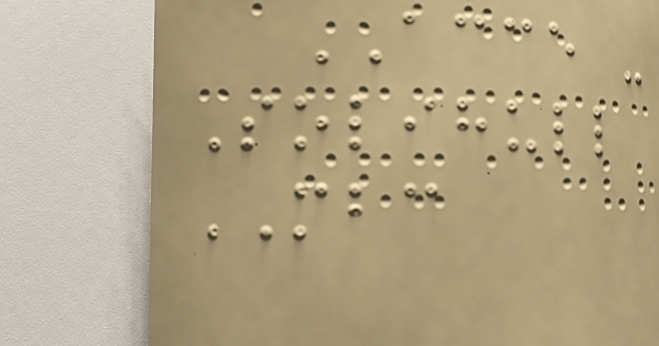ACCE -
Solihull
MBC
